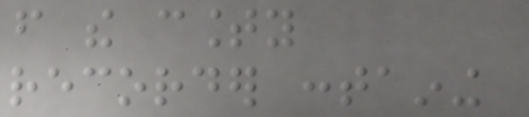from the county
recorder containing
